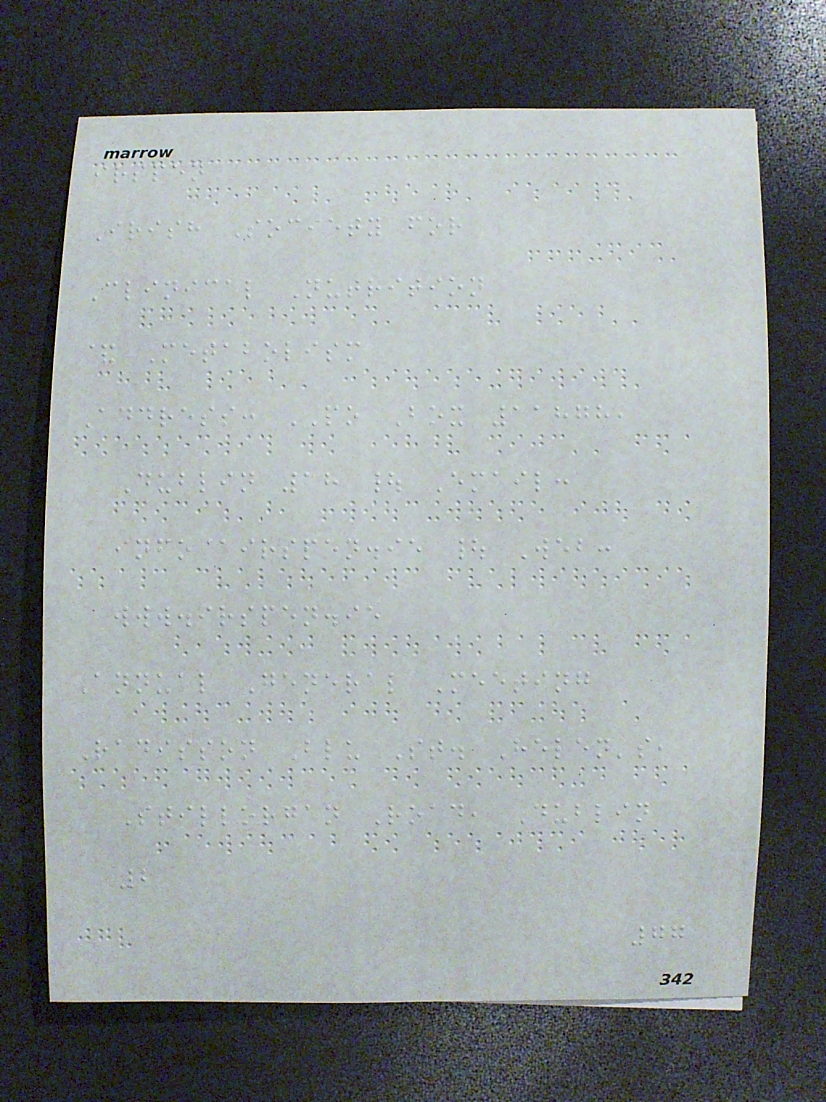irspen
Irish Society for
Clinical Nutrition
& Metabolism
Address: PO Box 11878,
Dublin 18 | Email:
info@irspen.ie | Web:
www.irspen.ie
Annual General Meeting
Radisson Blu St. Helen's,
Stillorgan Road, Dublin
2
77
